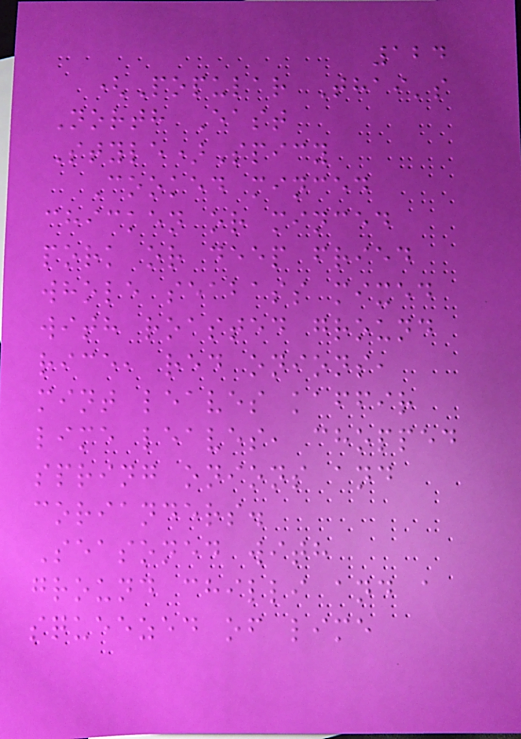124
(Popular Thai's
North East
Style)Spicy
Cooked minced
chicken or minced
pork or deep fried
whole seabass mixed
with roasted ground
rice, red onions,
mint leaves kaffir
lime leaves, chopped
spring onions and
corianders.
Seasoned with
ground chilli and a
squeezed of lime
